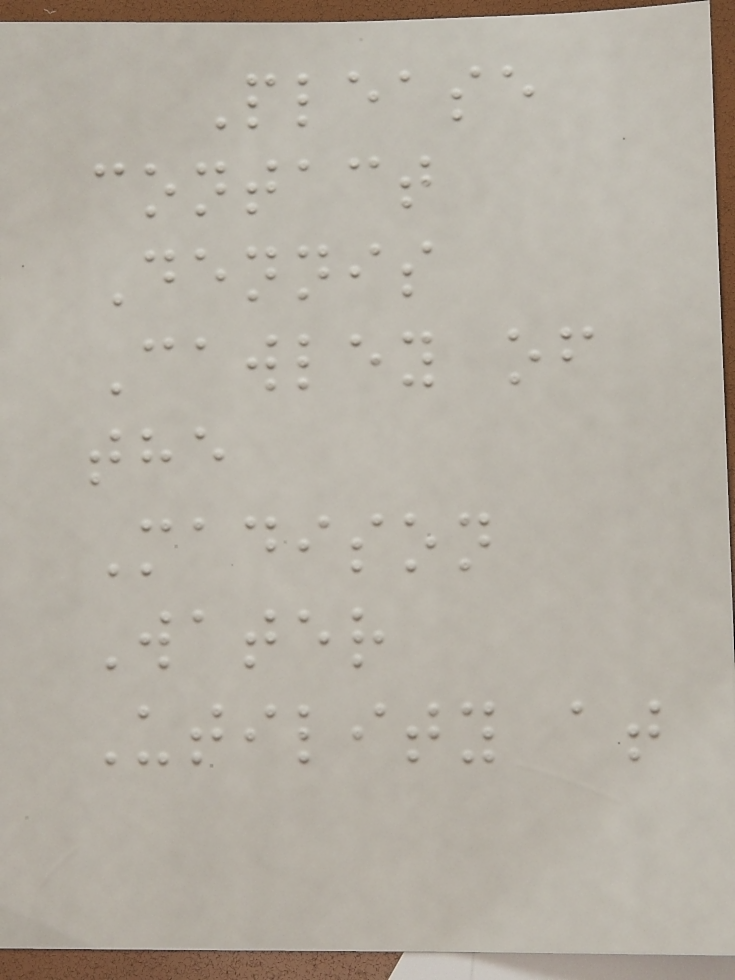Please
contact
Dennis
Cawley of
the
Madison
Water
Utility at
